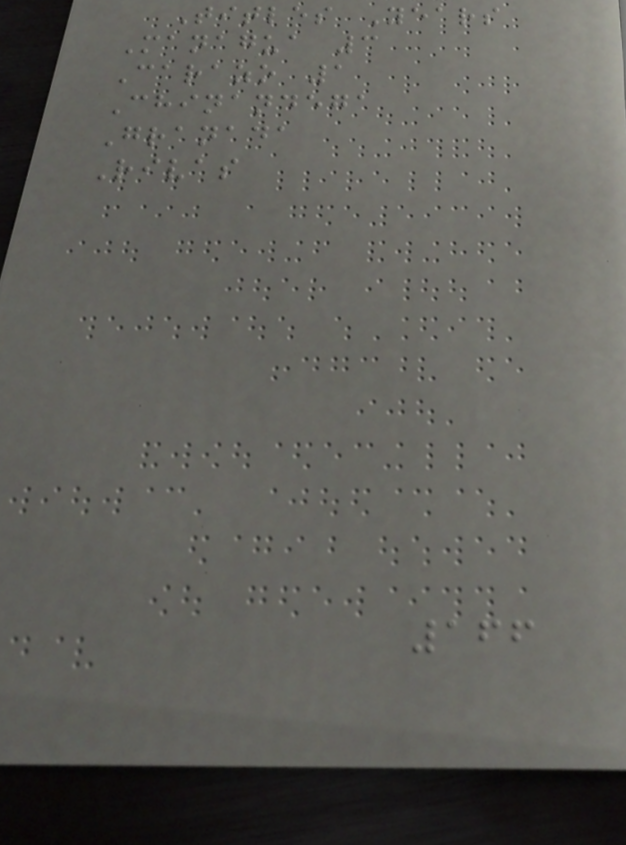Titles Years
Managua 3
Carazo 1
Chinandega
Granada
Rivas
166
